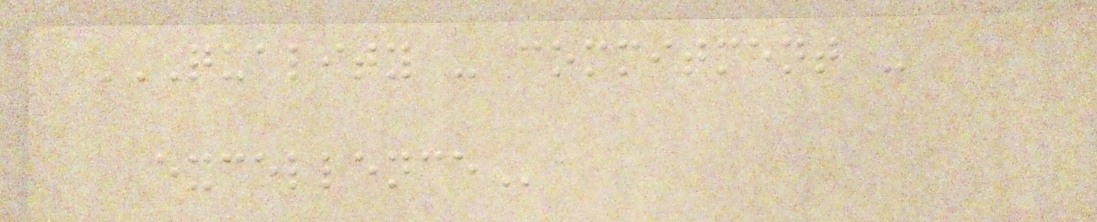QUALITY - COMMITMENT -
EXCELLENCE
